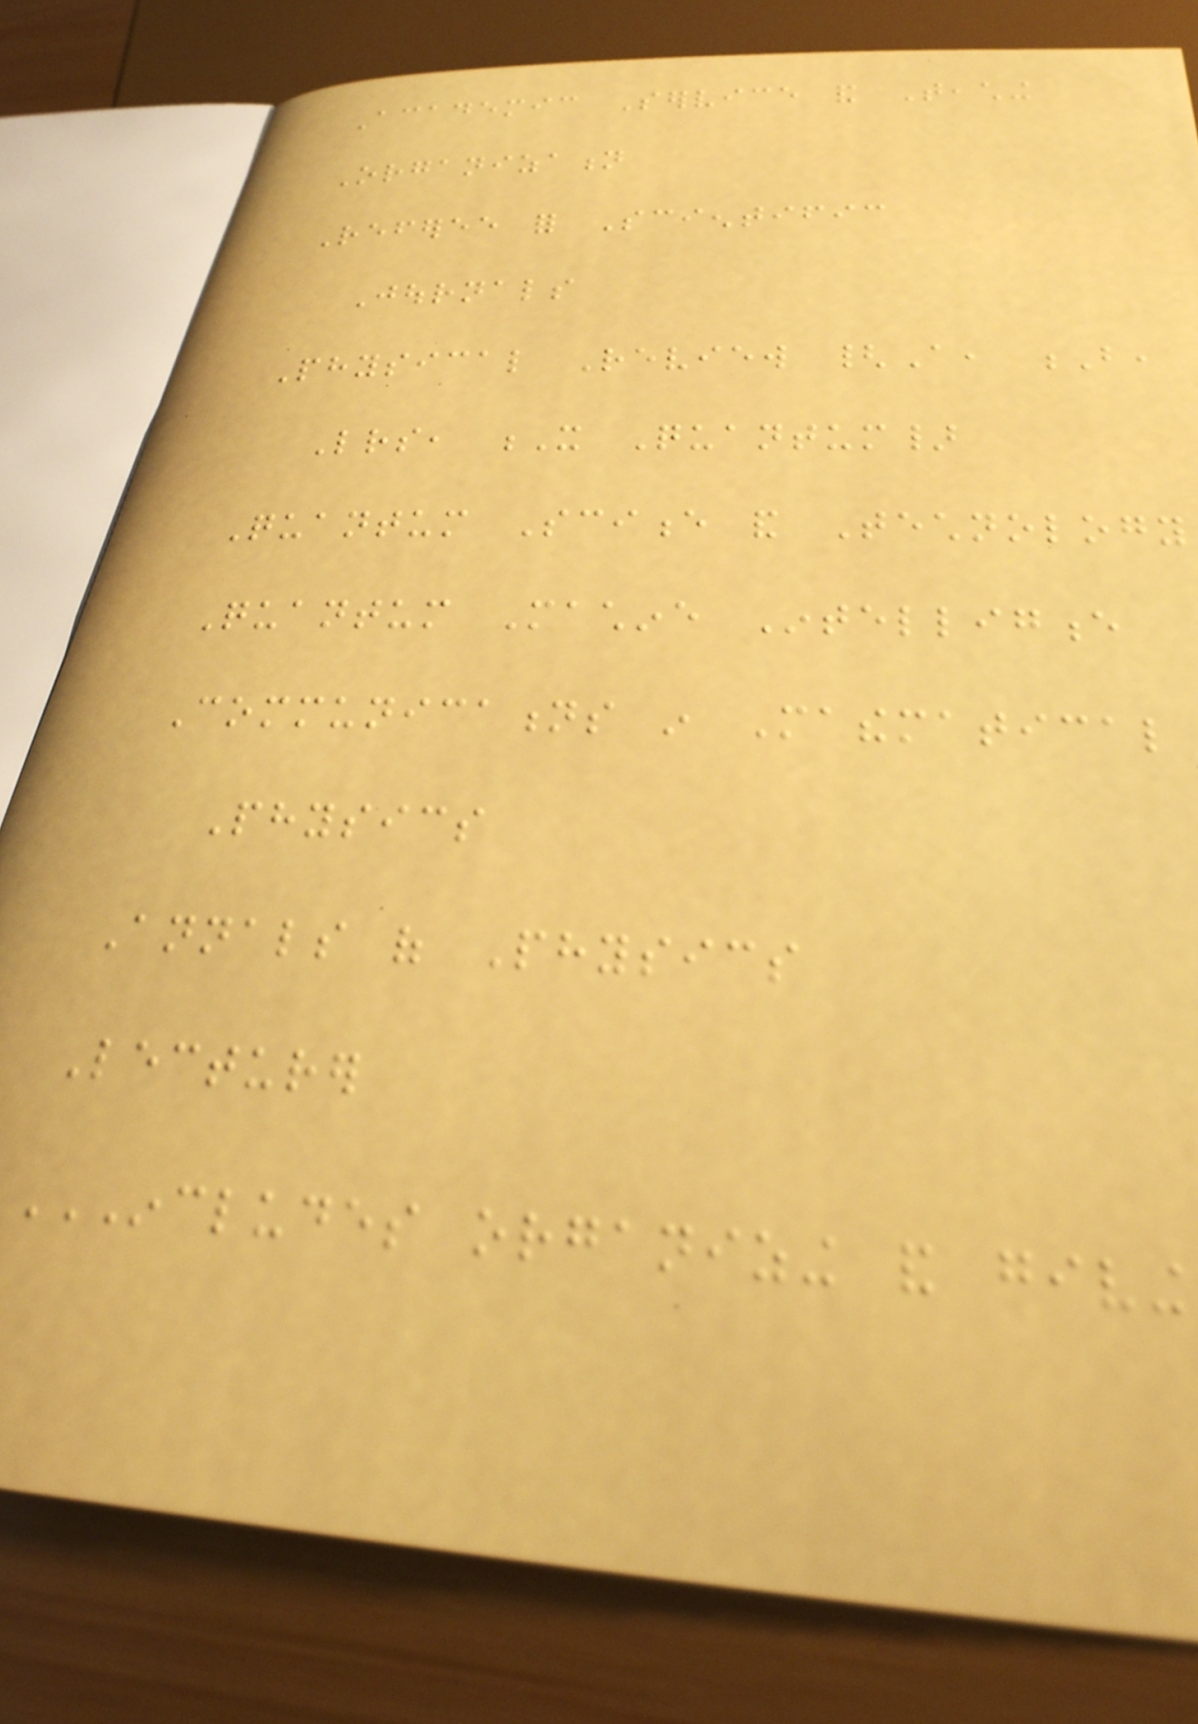Academic Service and Teaching
Organization
Referee for Scientific
Journals
Physical Review {A, B,
Letters, X Quantum}
Quantum Science and Technology
Quantum Machine Intelligence
Communications in Mathematical
Physics
Annals of Physics
Lecturer
INCLUDES ORGANIZING AND GIVING
